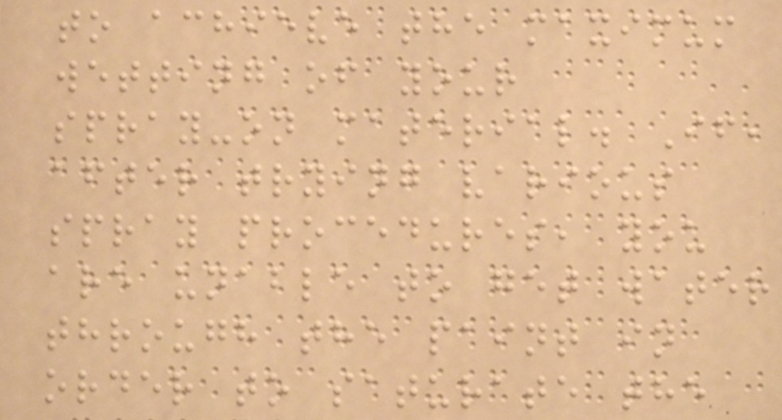to achieve the maximum
wetting of your
spray-on material. If,
after trying various
spray procedures, you
are unable to get water
through the paint in
order to saturate the
